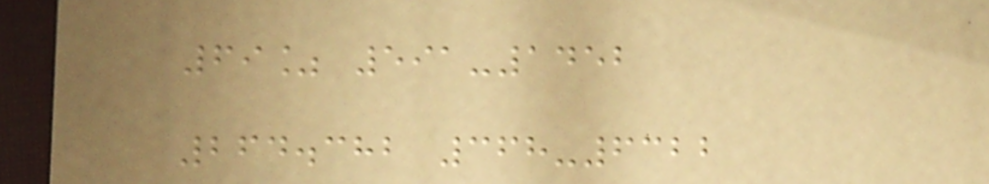69% 591-1452
264.382 368-6322
